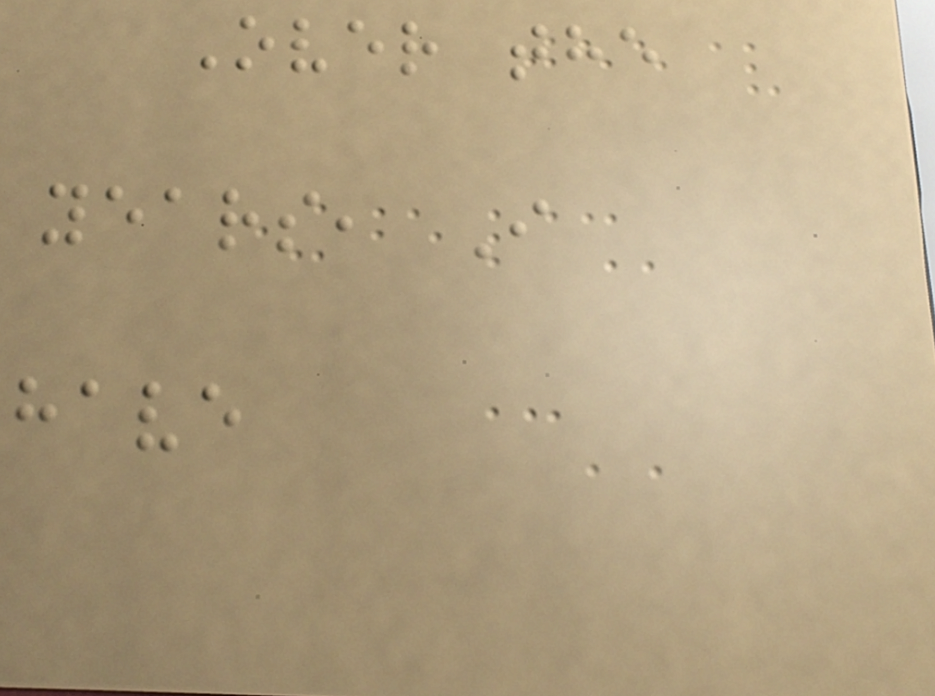Over the
years, I
have
